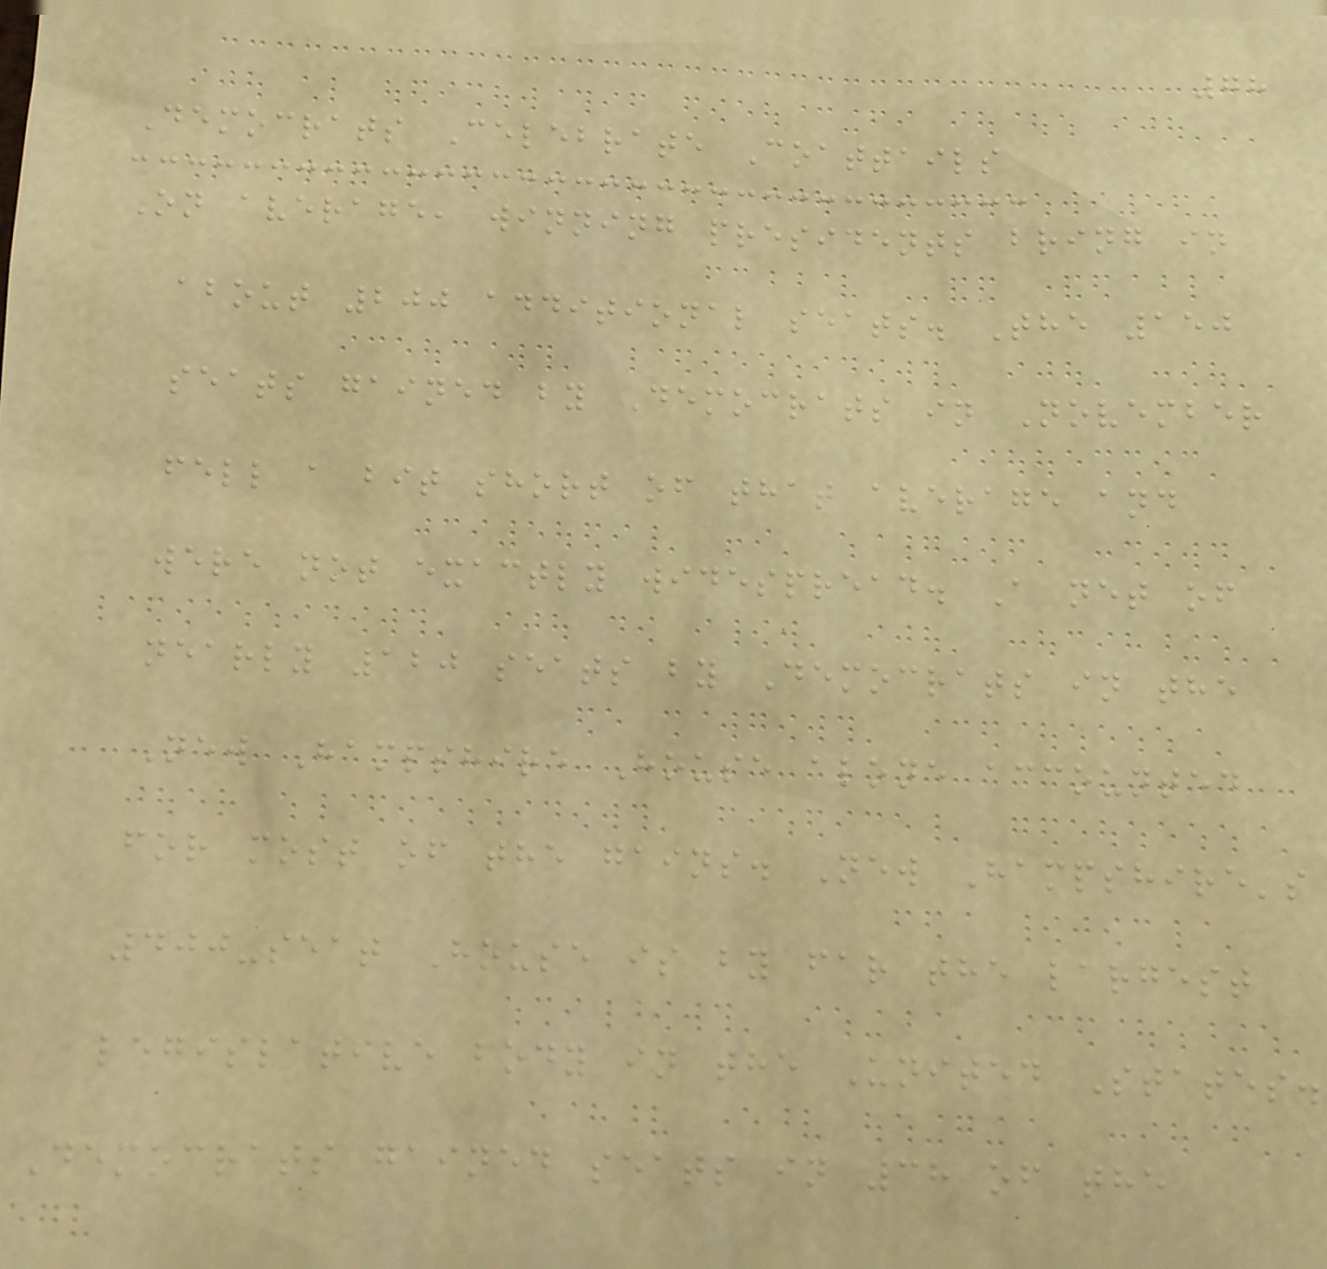78
Democrats Celebrate Coattails
On average, winning presidents bring in
about 200 additional seats. The 150
seats gained by Democrats in November
fell a bit short of that average and
were not exactly widespread. A net of
nearly 120 seats by Democrats in the
New Hampshire House alone accounted
for most of the gains. New Hampshire's
400-seat House is by far the largest
legislative body in the United States.
Democrats gained seats in 38 of the
